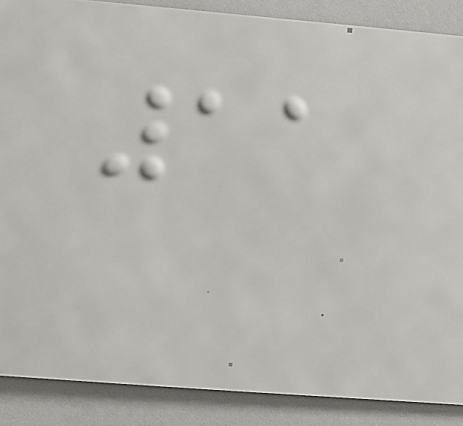11
